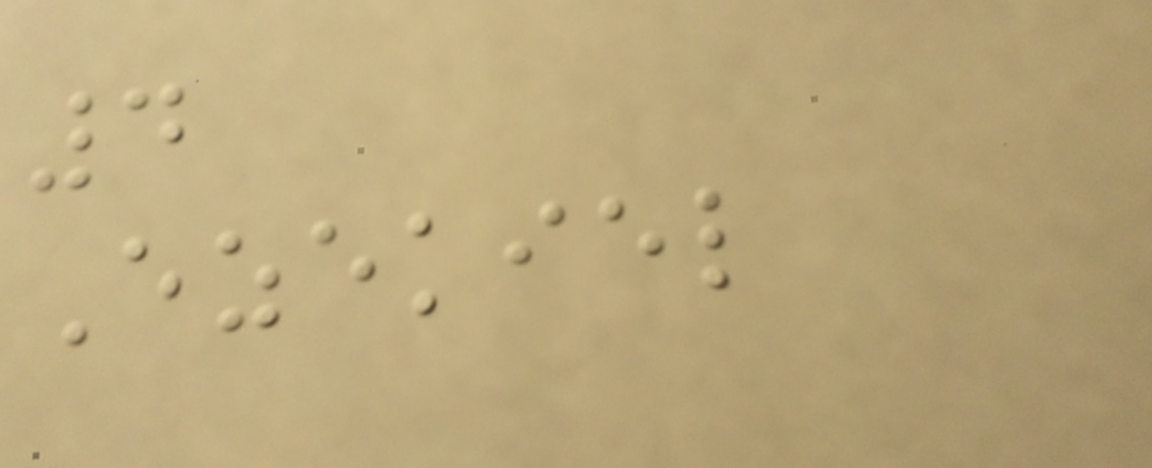4
Ezekiel
